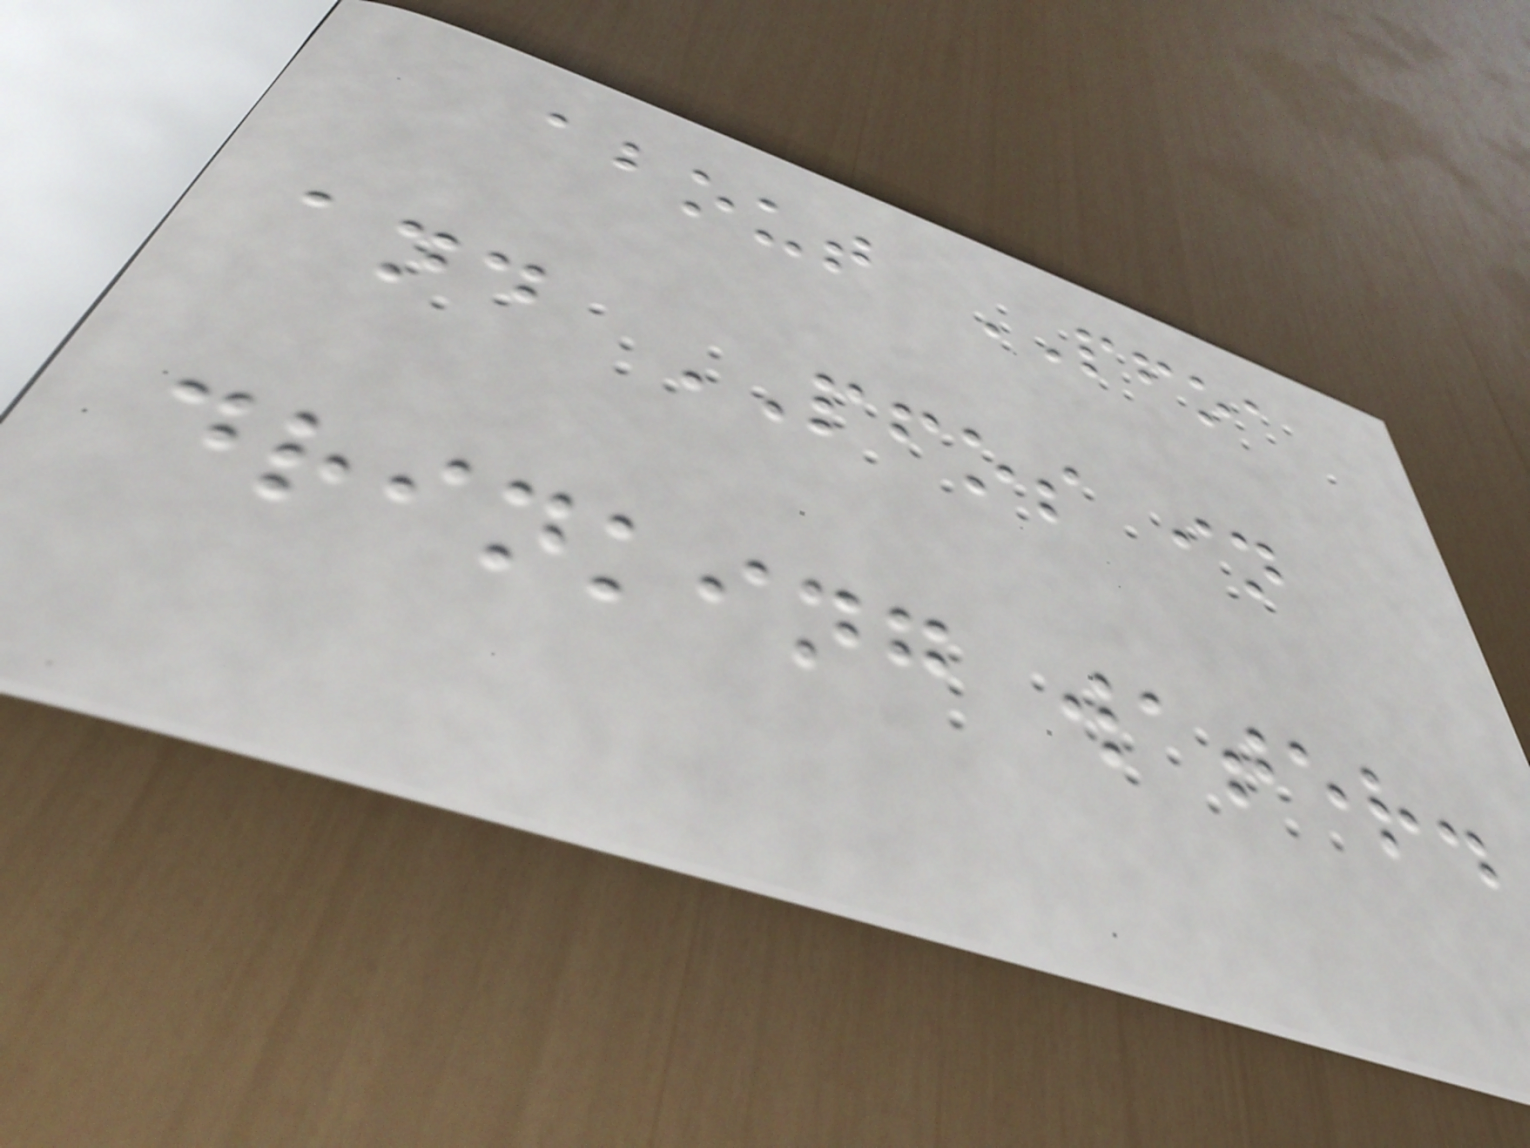about PFOA
and PFOS in
drinking water.
